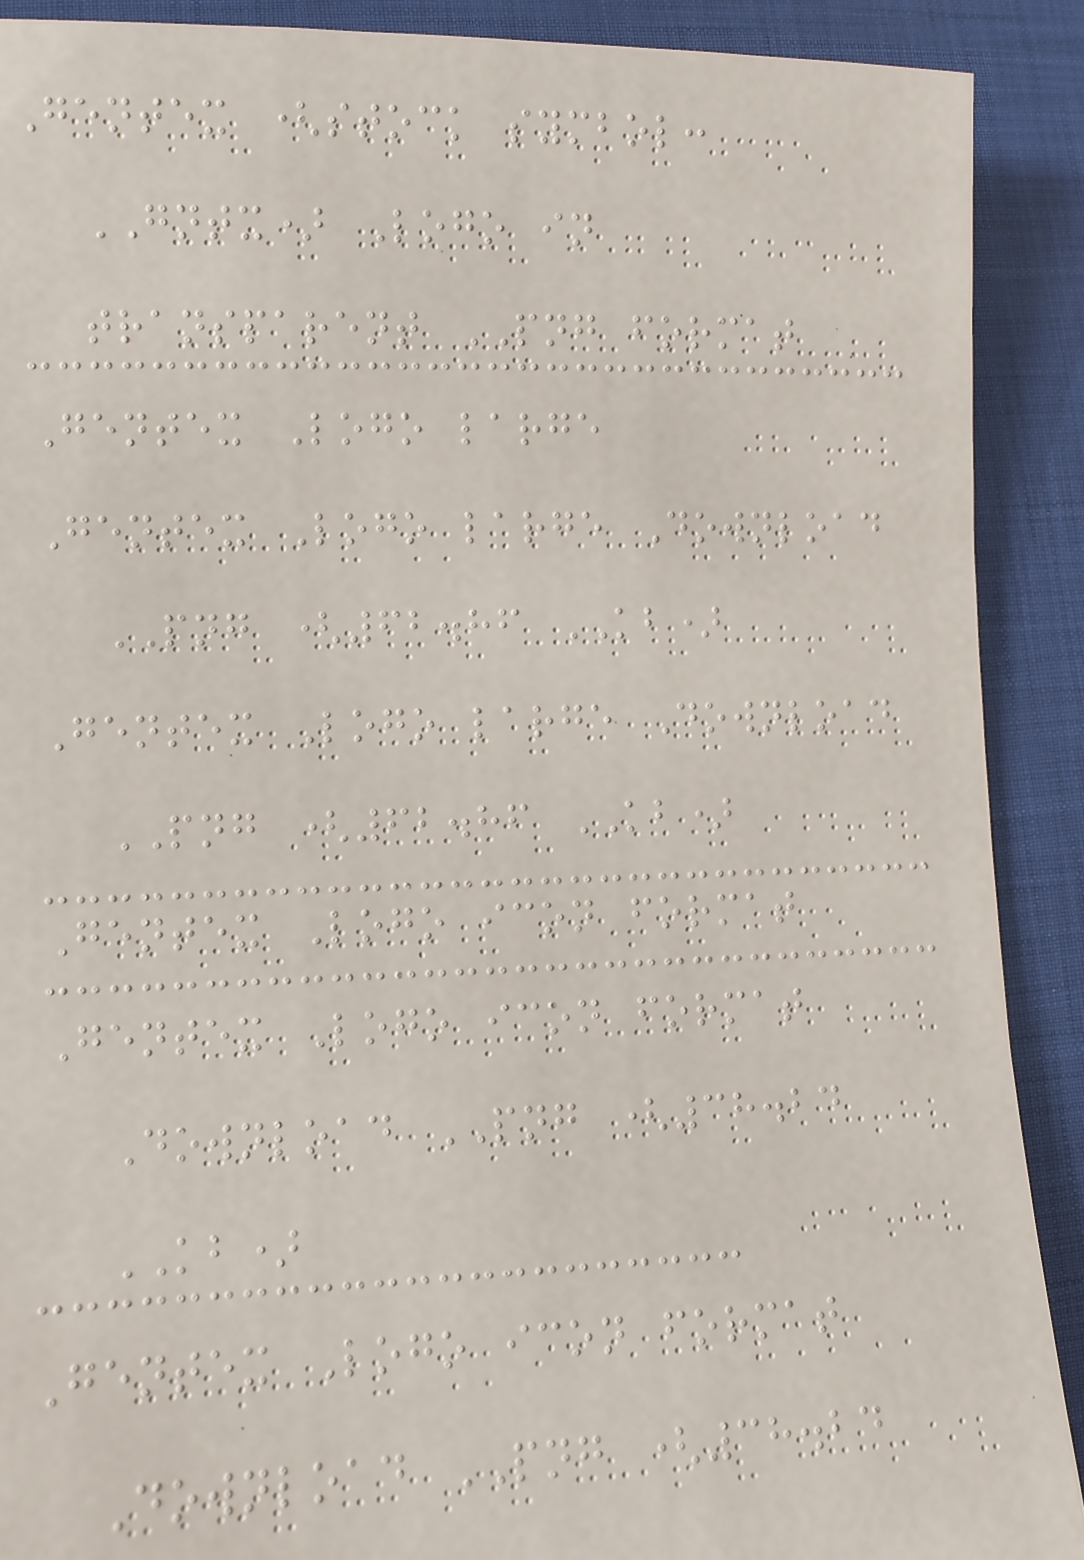Gentex (stock symbol:
GNTX) Logo in
transparent PNG format
Gentex Logo large
Gentex Logo large Download
PNG (62.86 KB)
Gentex Logo large Download
PNG (62.86 KB)
Gentex Logo icon format
Gentex Logo icon format
Download PNG (38.24
KB)
Gentex Logo icon format
Download PNG (38.24
